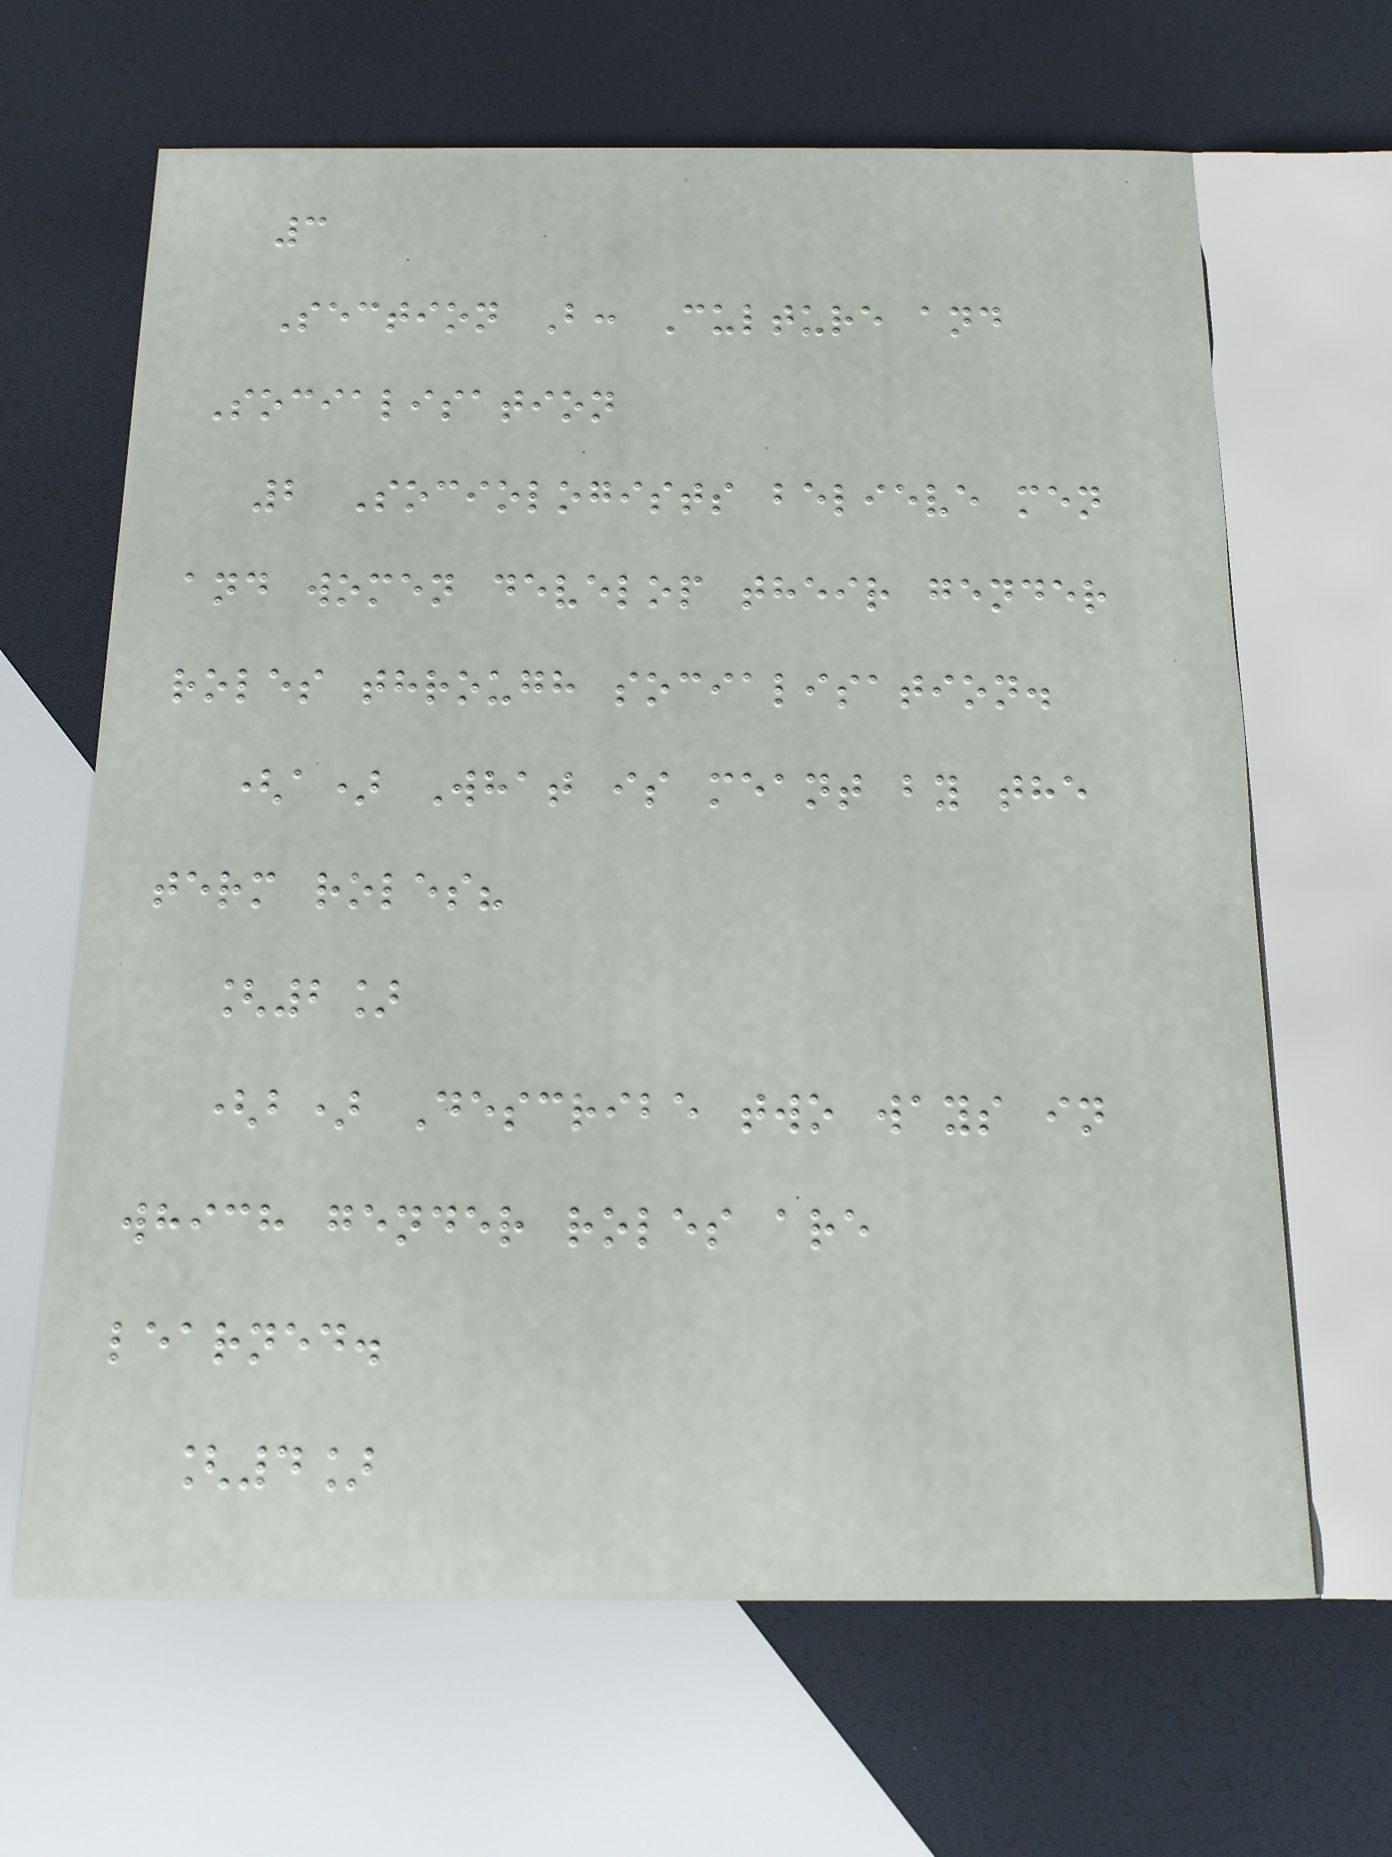3
Section B: Culture and
Socialisation
2 Sociologists believe men
and women develop their gender
roles through socialisation.
(a) What is meant by the
term roles?
[2]
(b) Describe two ways in
which gender roles are
learned.
[4]
